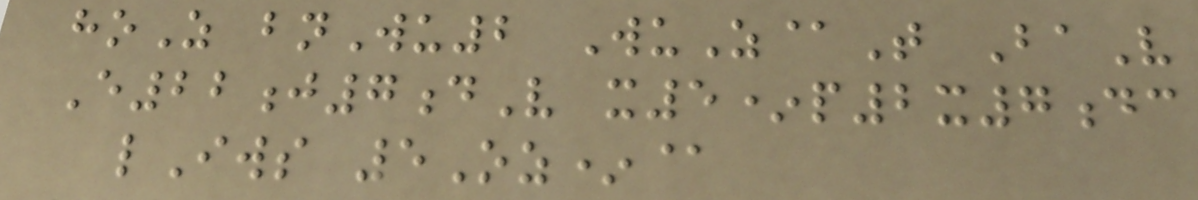hoZ bnWu2 WuZ@T BaV
E22j7dV x5*p2x7dc
lIws 5Oz*@
